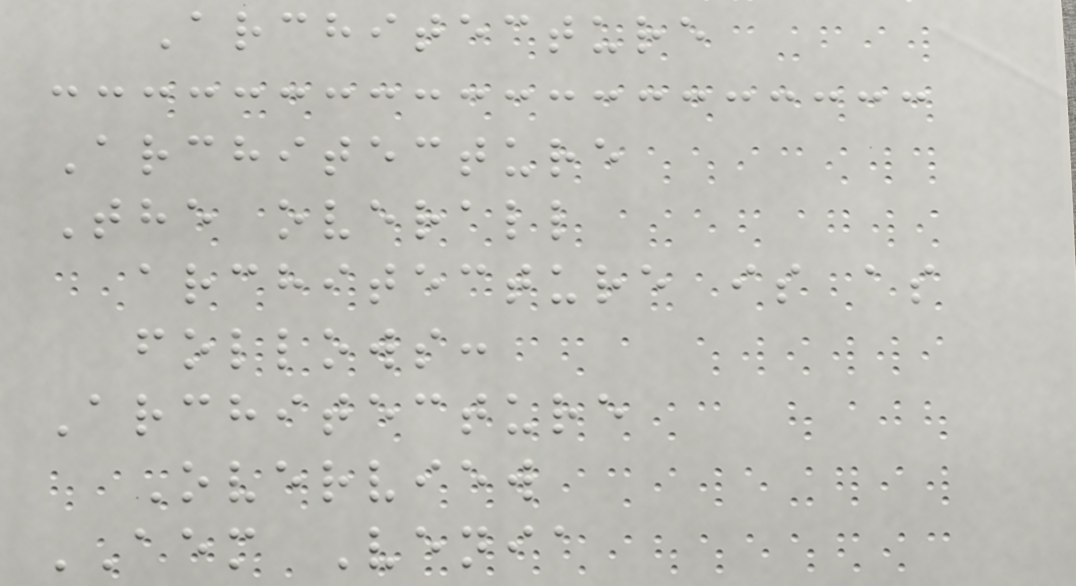Architecture
Architecture
The overall
architecture is as
follows:
Architecture
Overview
AEM Venia
